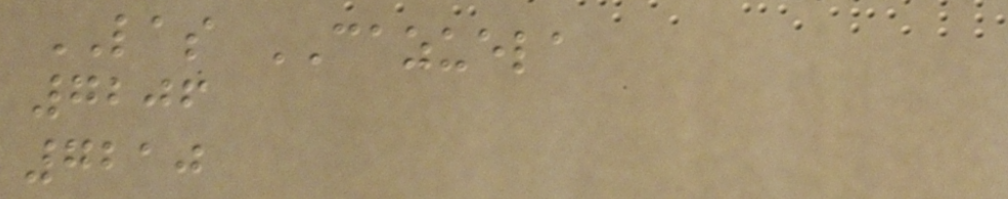LAS CAZUELA
7206
7210
